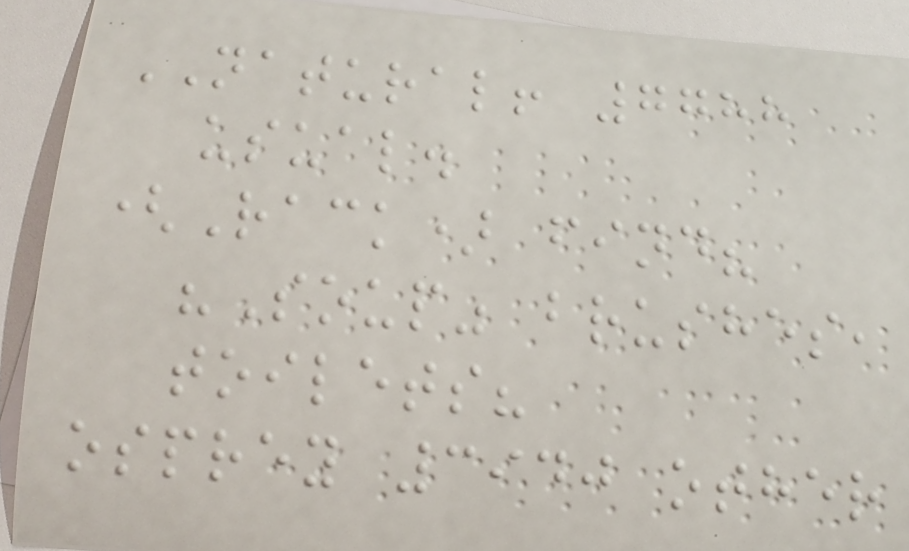NATURAL! 7788
usual.
(Rack) find?
"Soup" brushes,
toilets?
osprey 3940 other
